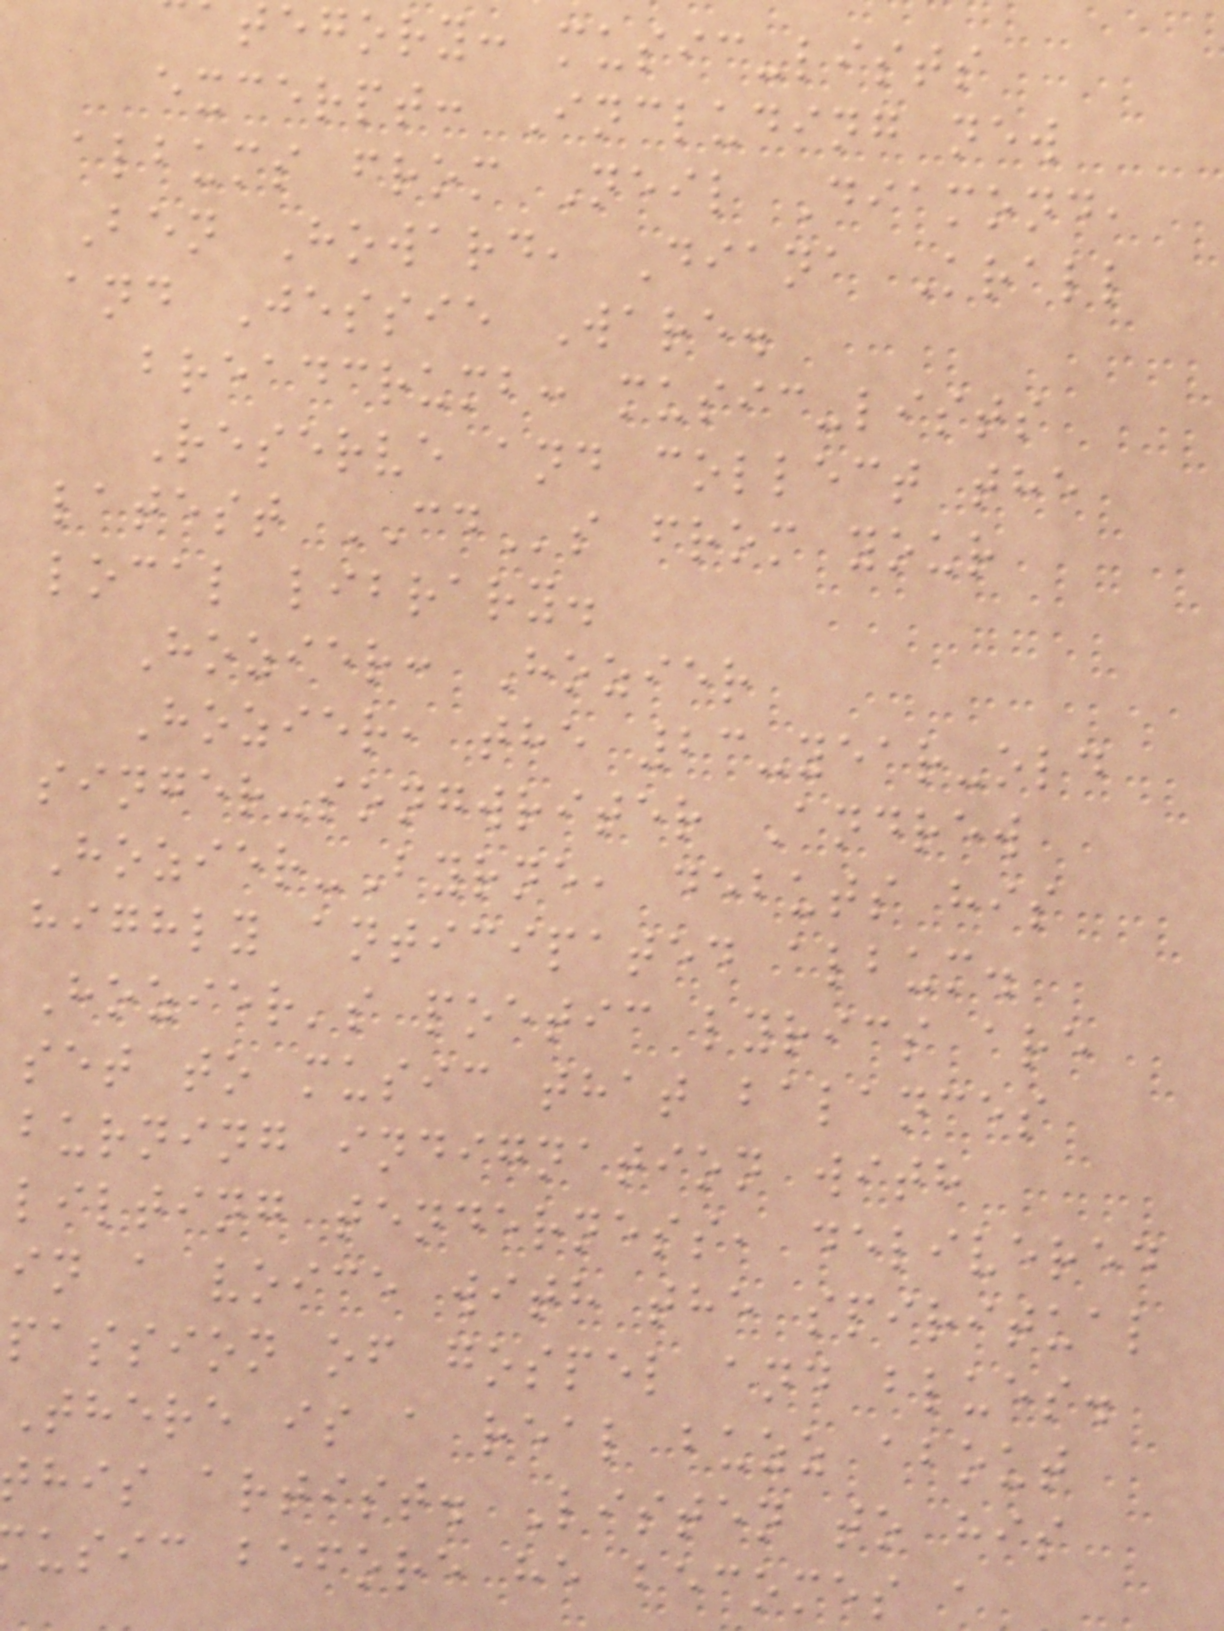tegory: music-lists
excerpt: Including new
albums from Neil Diamond,
Ben Howard, Diana Krall
and Jessie Ware.
breadcrumb: music-lists
Reserve and collect the
latest CDs from your
local library.
Hozier: Hozier
Hozier, the 23-year-old
singer-songwriter Andrew
Hozier-Byrne, debuts his
highly anticipated album.
Hozier's poetic lyrics are
set to music that balances
burning indignation with
lilting tenderness, delivered
in a voice with the spiritual
passion of gospel and blues.
There is a real buzz about
his artist. Listen to his
usic before he becomes a
